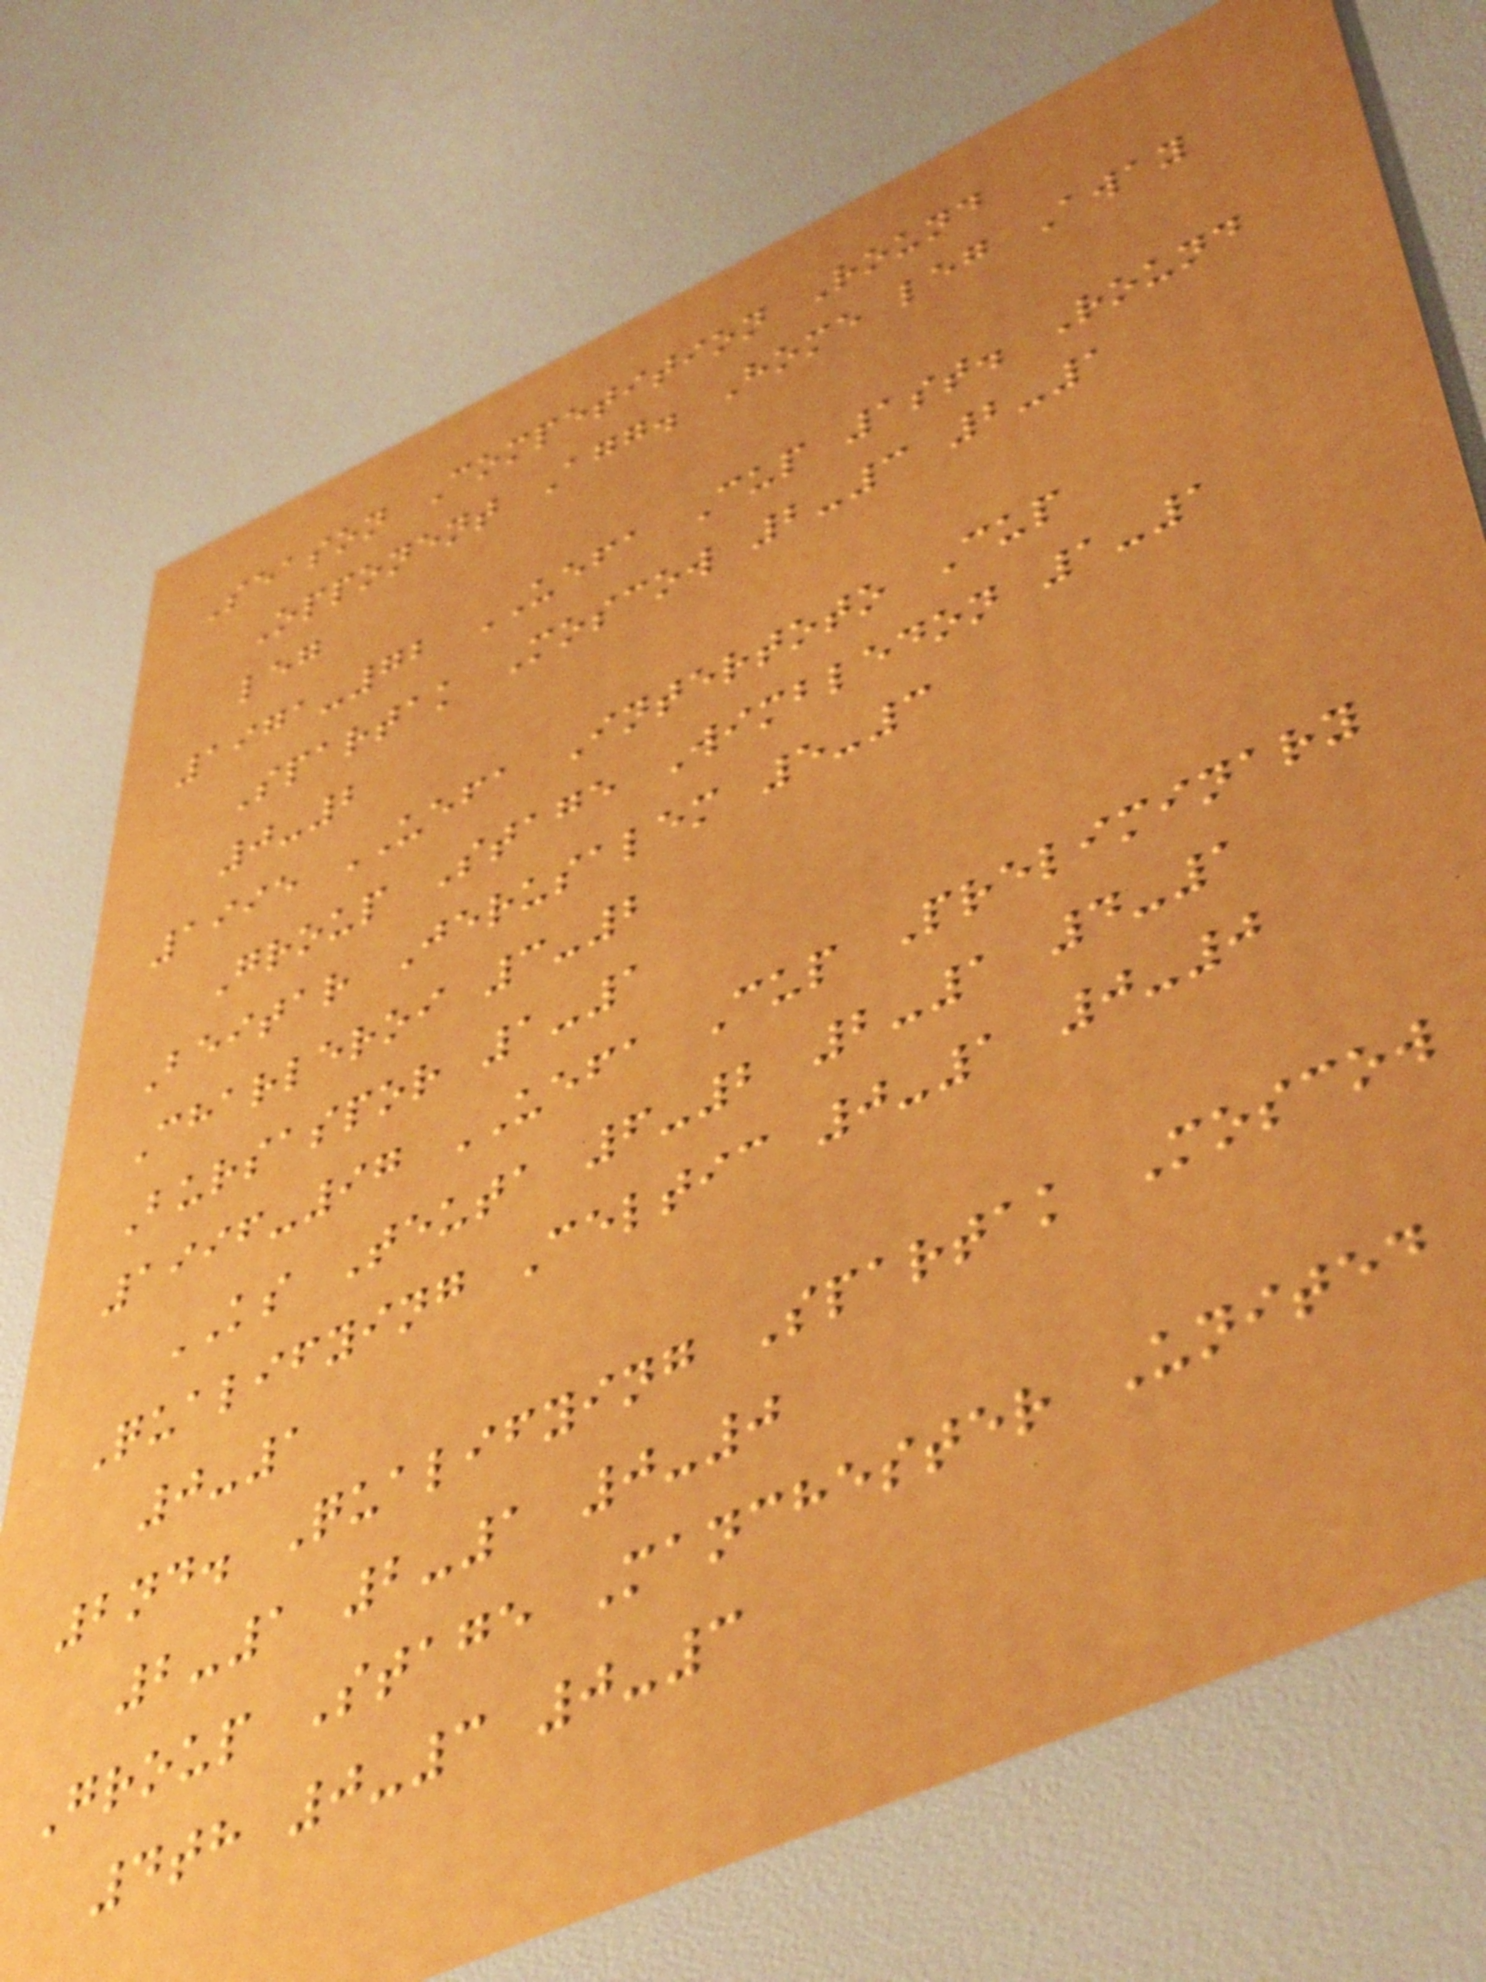Season Competition Round
Opponent Agg. Home leg Away
leg
1971-72 UEFA Cup 1st. Round
Spartak Moscow 2-3 2-1
0-2
1995 UEFA Intertoto Cup
Group Stage Wimbledon 1-1
Beitar Jerusalem 5-3
Charleroi 3-2
Bursaspor 1-1
1996-97 UEFA Cup Preliminary
KS Teuta 6-2 2-1 4-1
Qualifying Celtic 0-1 0-0
0-1
2nd. Qualifying Spartak Moscow
2-1 2-1 0-0
Group Stage Manchester United
4th 0-3 0-3
